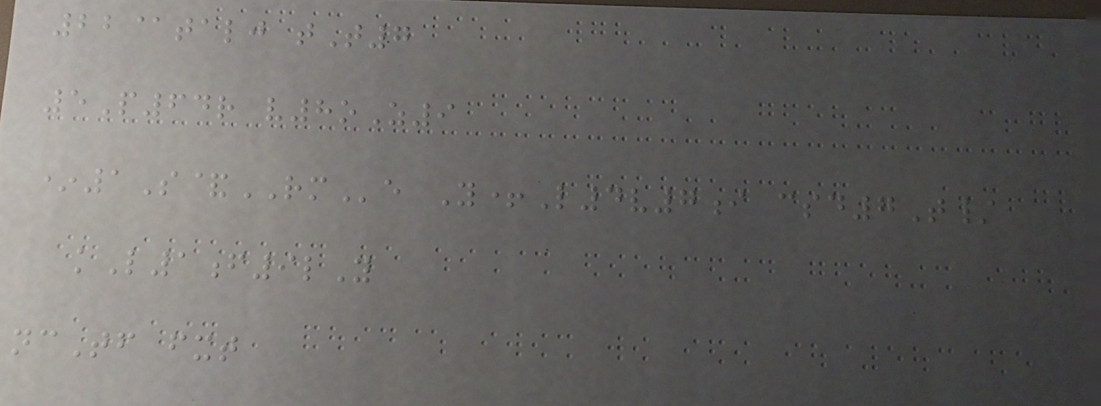22@talj tT7
5P64r v8oZ9
*1S&RMe Y+L4v7i csd7T/
kL1f9lY
ncTf fxt
